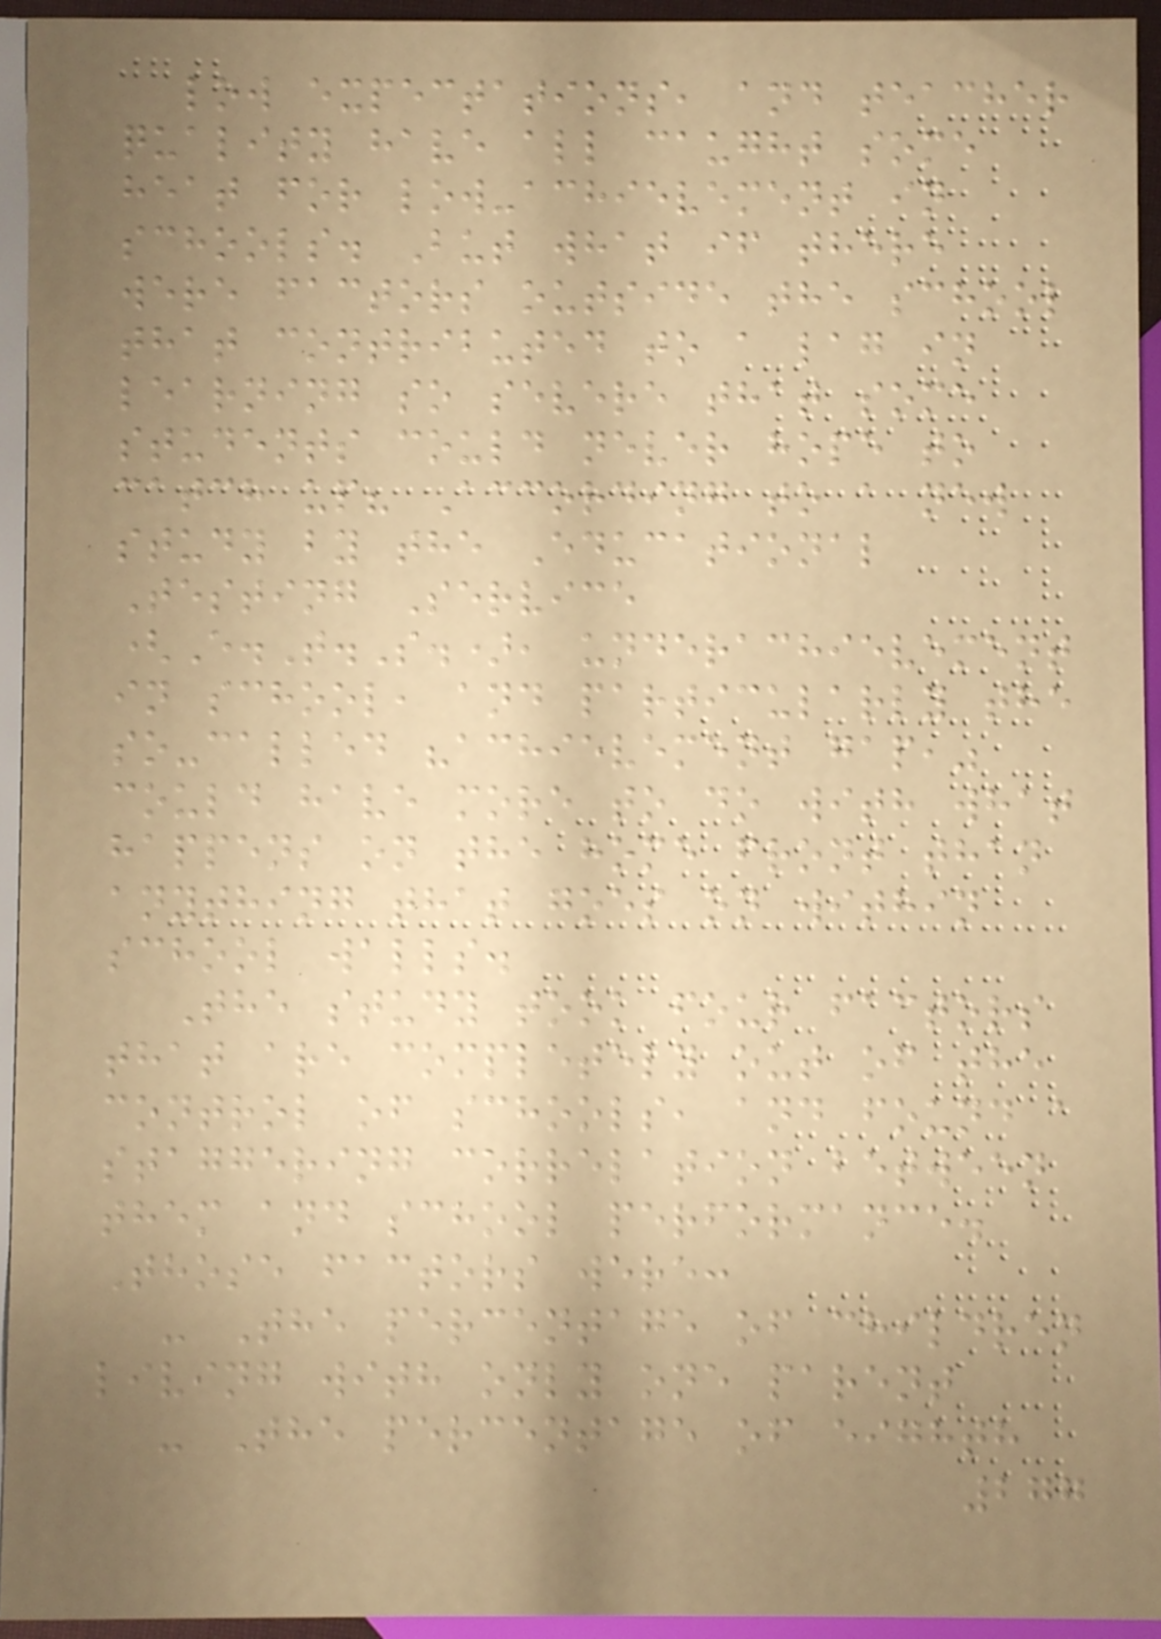low expectations, and teacher
quality have all caught some
heat for low-achievement in
schools. But what if there
were factors outside the school
that contributed to a lag in
learning so severe that some
students could never hope to
catch up? According to a new
study by the Educational
Testing Service
(E.T.S.), underachievement
in school, and particularly the
so-called "achievement gap,"
could have more to do with what
happens on the home front than
anything that goes on within
school walls.
The study took four factors
that are completely out of the
control of schools, and found a
staggering correlation between
them and school performance.
Those factors were:
- The percentage of children
living with only one parent
- The percentage of eighth
277
